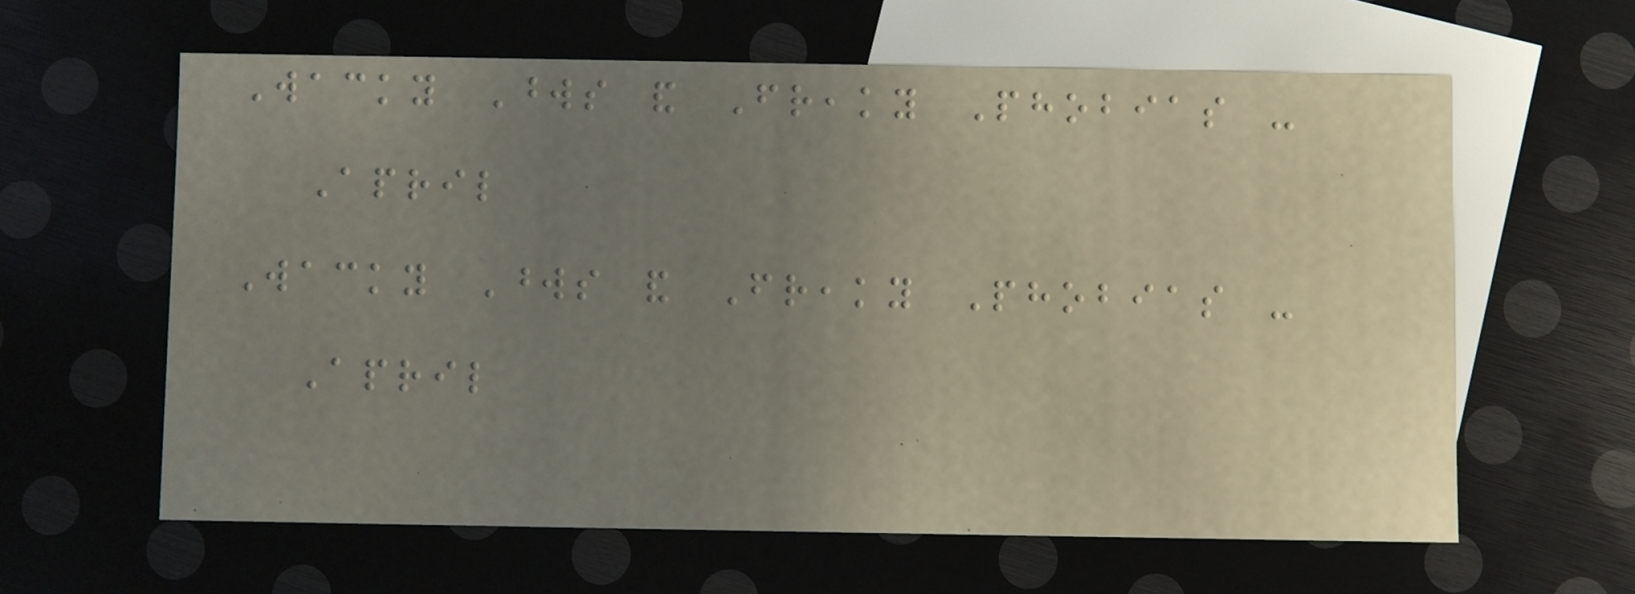Wacky Words and Freaky Phobias -
April
Wacky Words and Freaky Phobias -
April
